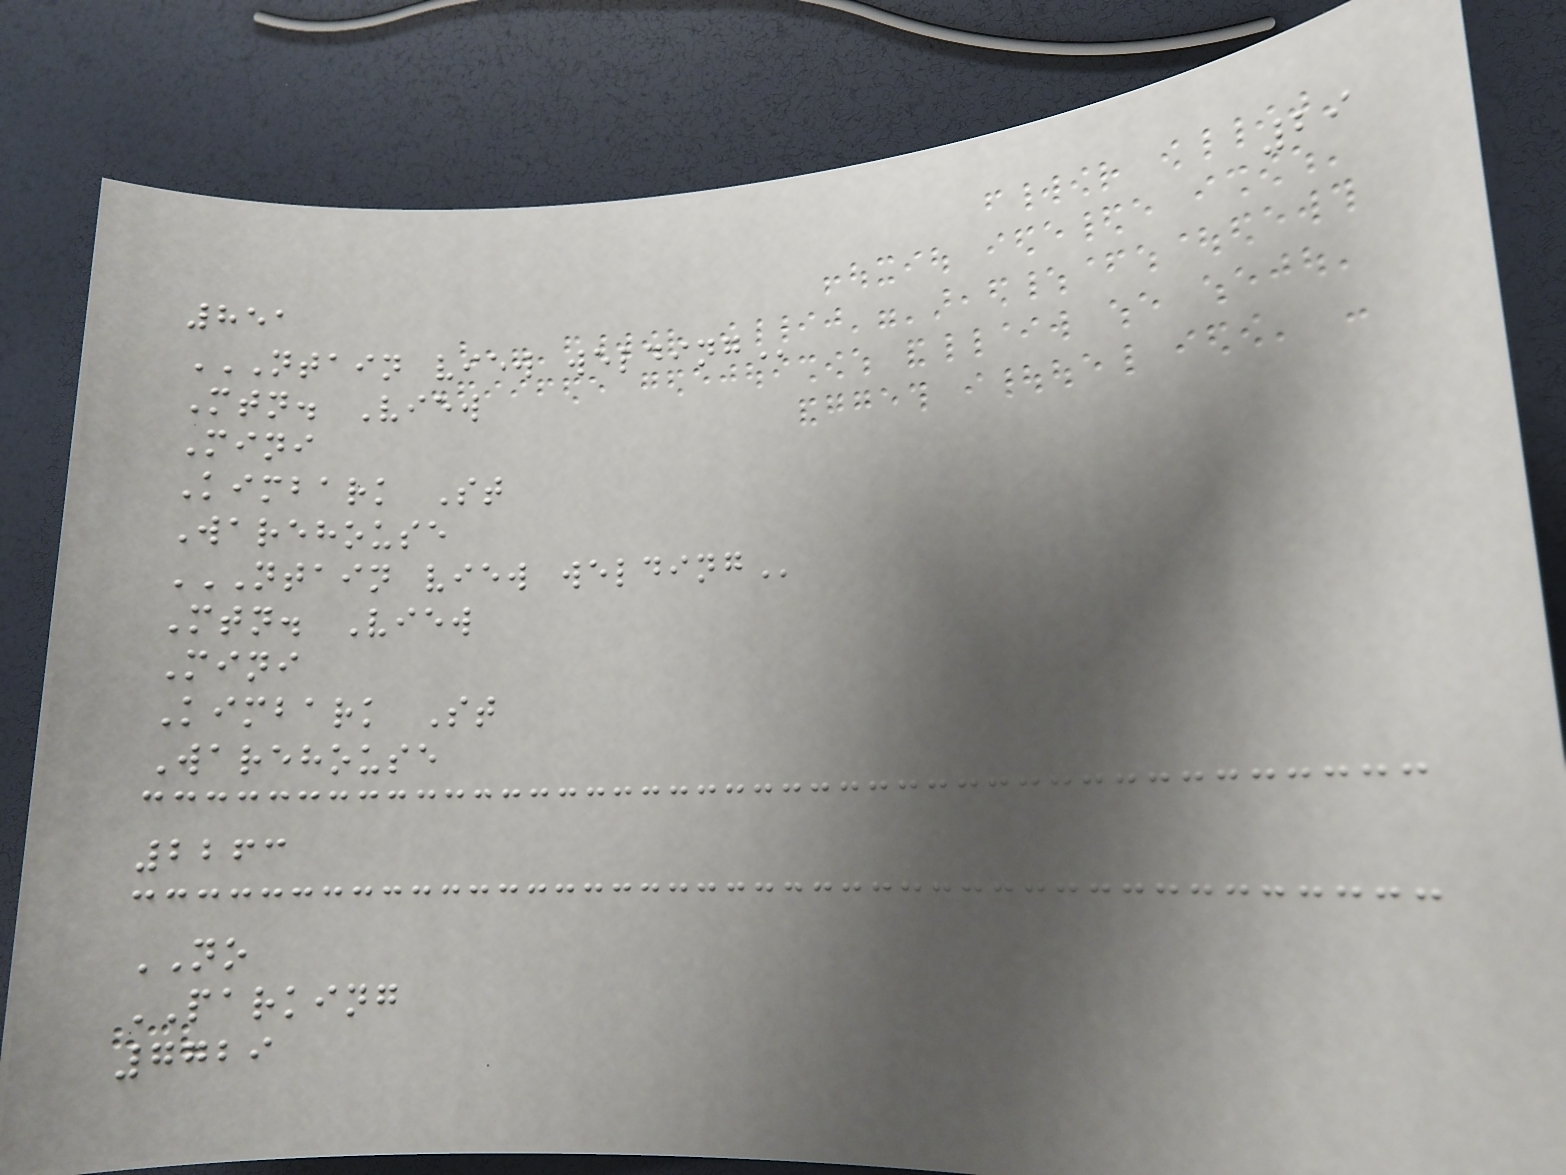29
851
NTAIN VIEW WELDING
Mtn. View
Mini
Kimbark St
Warehouse
NTAIN VIEW WELDING
Mtn. View
Mini
Kimbark St
Warehouse
2263
NO
PARKING
7729
